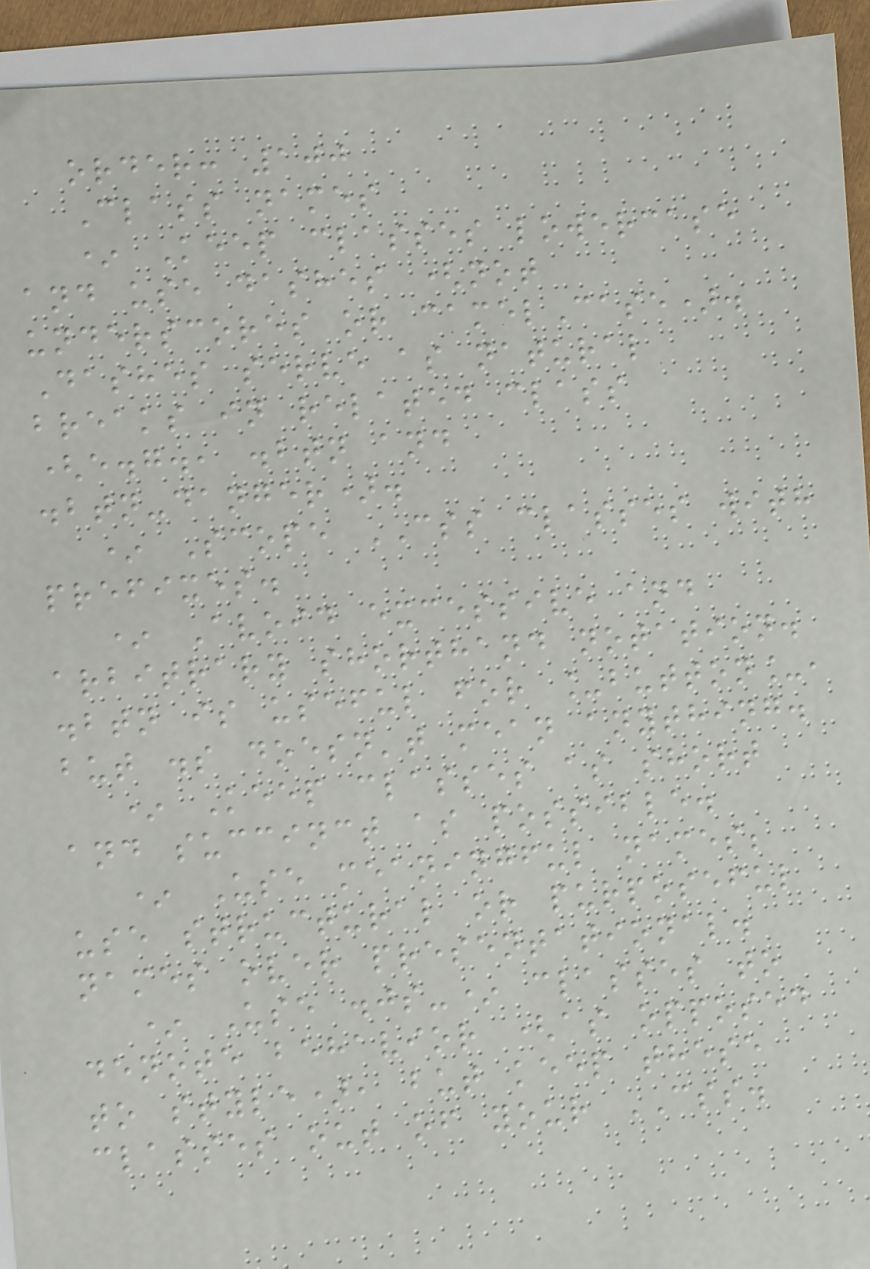order: 100
Class names
* Keep classes lowercase
and use dashes (not
underscores or camelCase).
Dashes serve as natural
breaks in related class
(e.g., .btn and
.btn-danger).
* Scope CSS classes with
prefixes.
* Avoid excessive and
arbitrary shorthand notation.
.btn is useful for _button_,
but .s doesn't mean anything.
* Keep classes as short
and succinct as possible.
* Use meaningful names;
use structural or purposeful
names over presentational.
* Use .js-* classes to
denote behavior (as opposed
to style), but keep these
classes out of your CSS.
